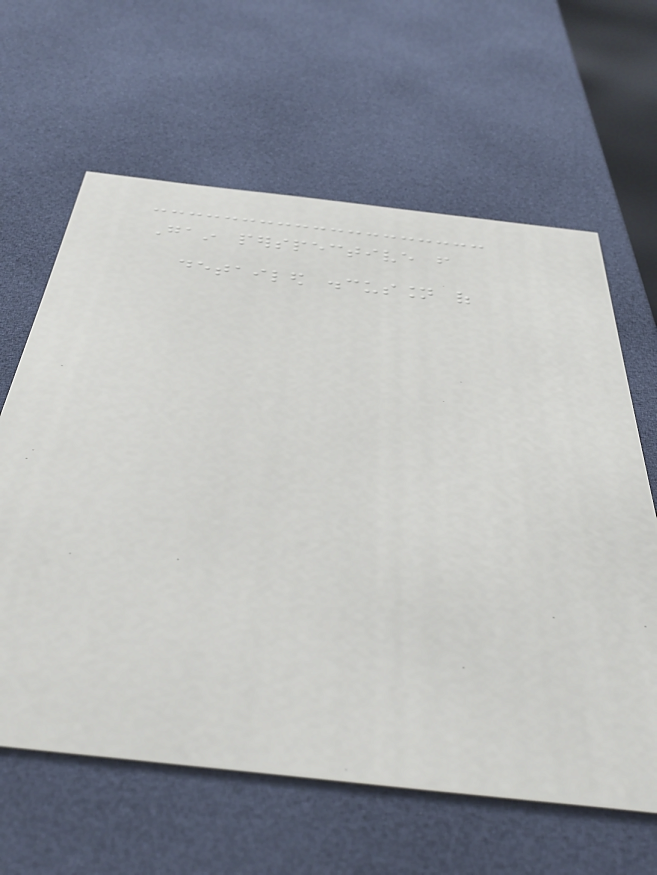Gain perspective from
detailed discussion of
